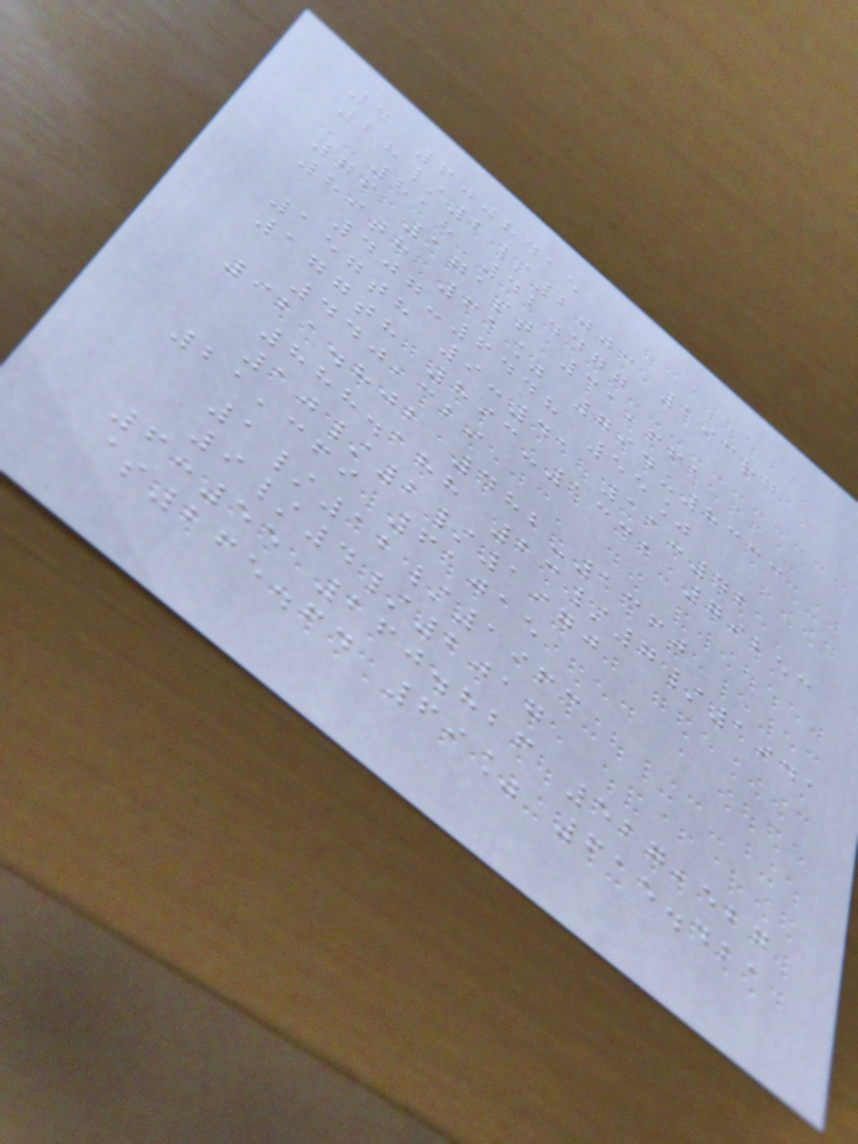4 6008415
28/2/2003 193rd
818 42.477
76 171st 31,661
89th 61% 794-8333
407-6448 55%
157th 9:41 11:42
177th 893-1331 79253
440,329
921.802 482-1360
888.188 23/7/1941
10/2/1970
21,369 61015
1/12/1963
9/4/2017
6:55 260.826 527,527
$265.64 69% 615.421
